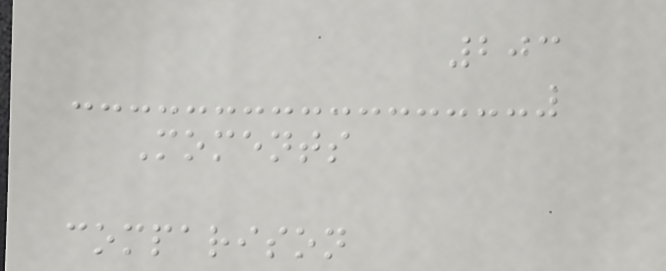203
Moments
comparison
